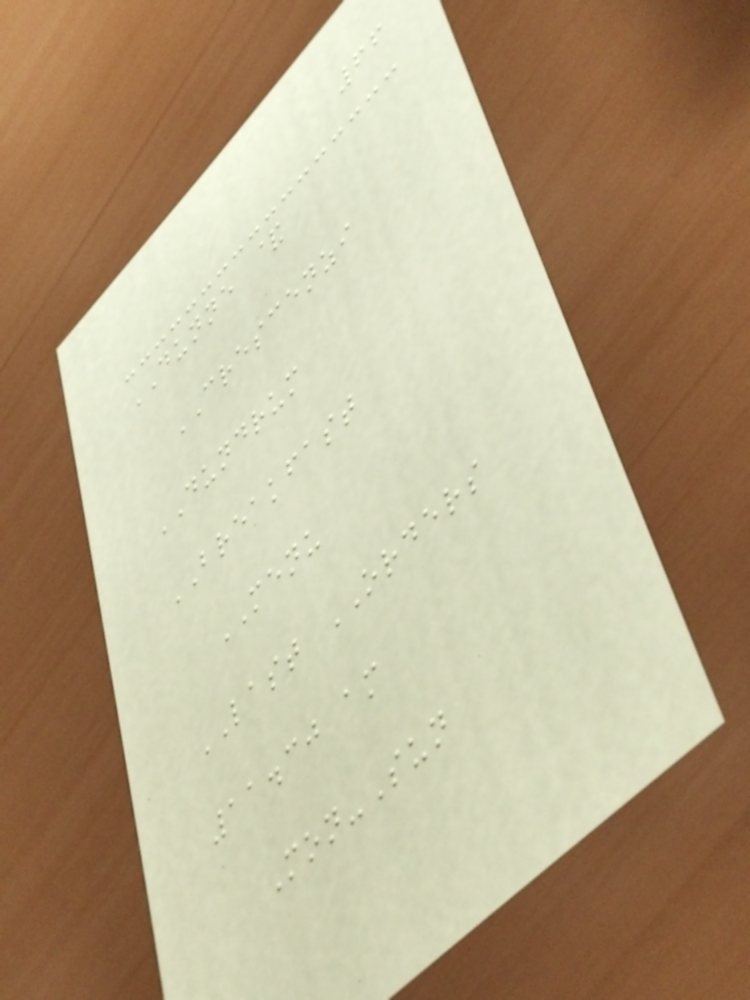66
DUNNE &
CRESCENZI
DUNDRUM
BREAKFAST
MENU
LAST ORDERS
11.30 am
Mon-Sun
